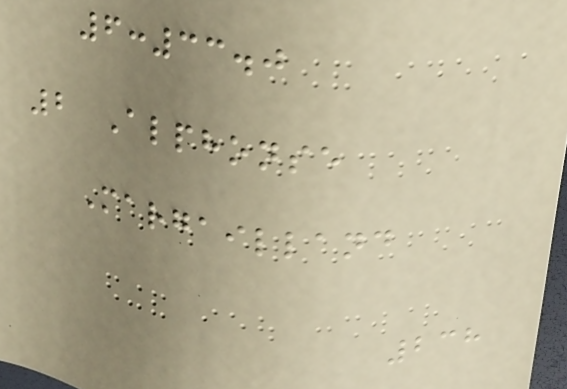6:33.0
2 Alphonse
Margailland
238
